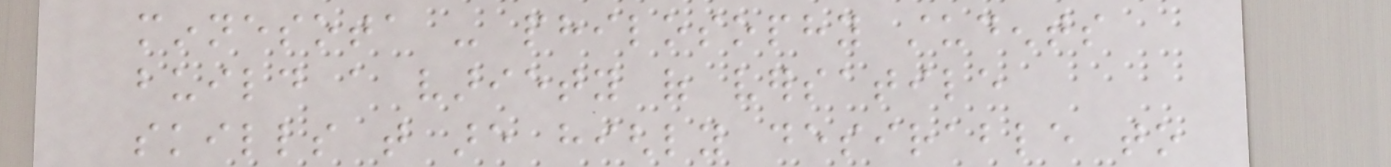minnesota - philosophy students
build a variety of versatile
skills that are highly desirable to
